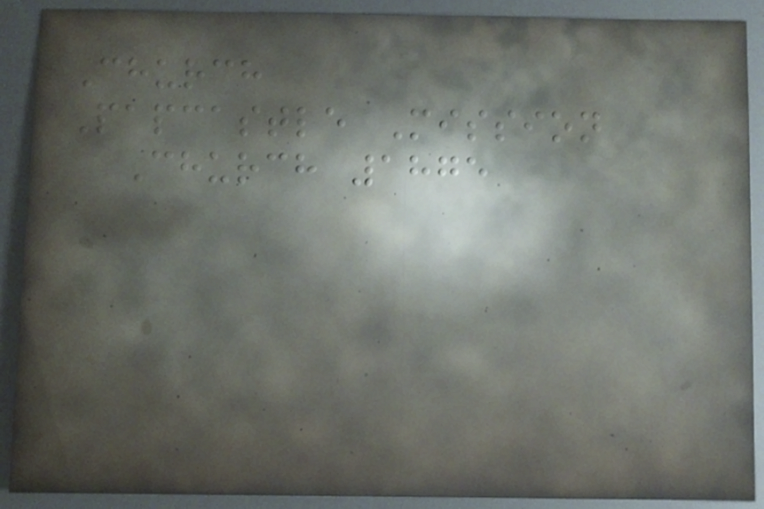Church
Papcastle Mission
Church 1875
